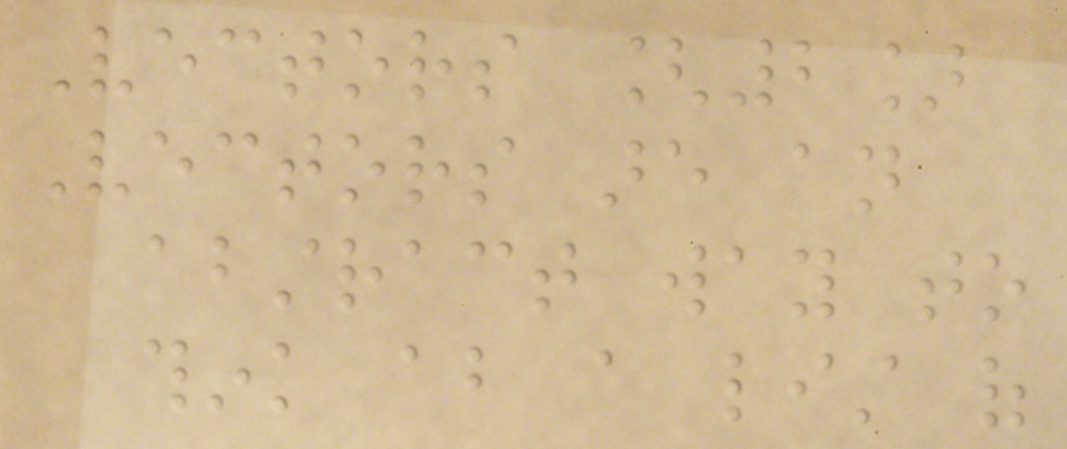Vectors [2]
Vectors are an
abstract way to
think about a list of
